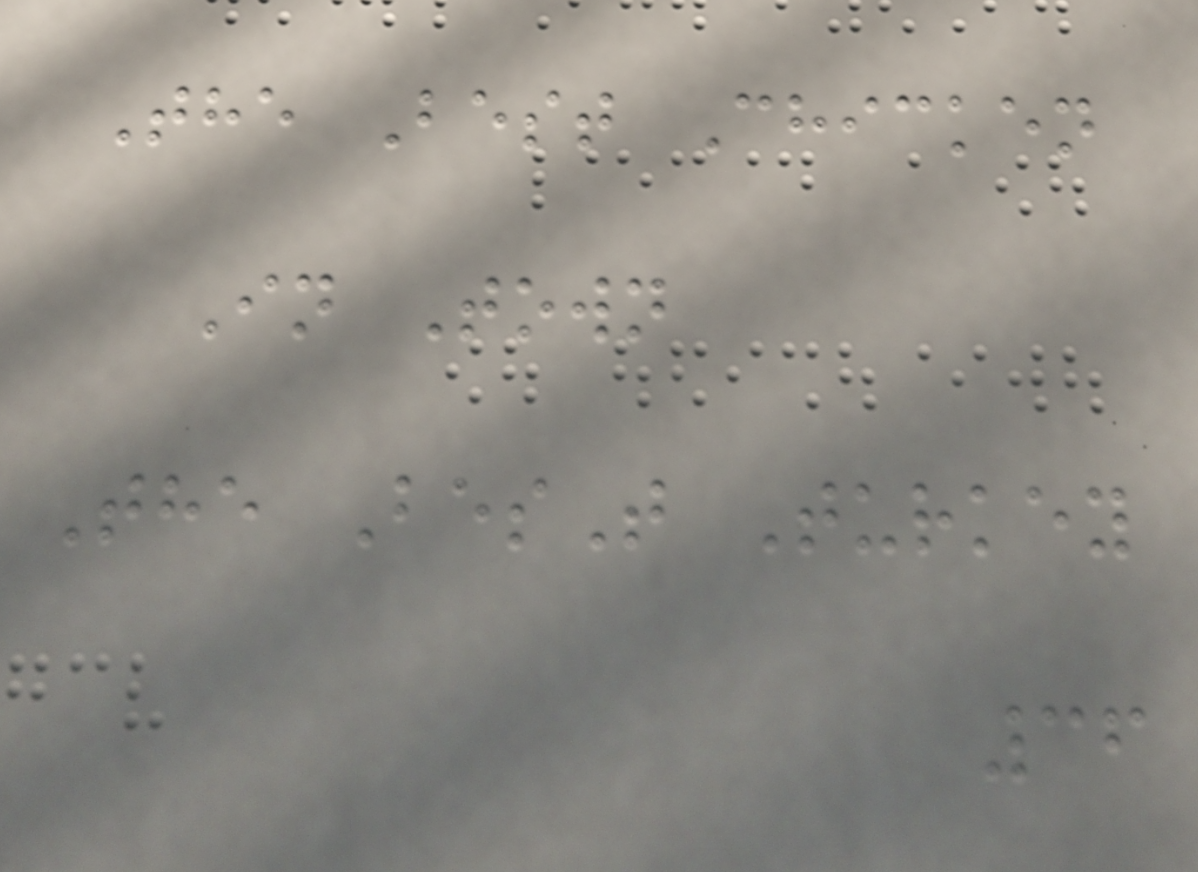The Best Chicken
In Town
The BesT Turkey
36
